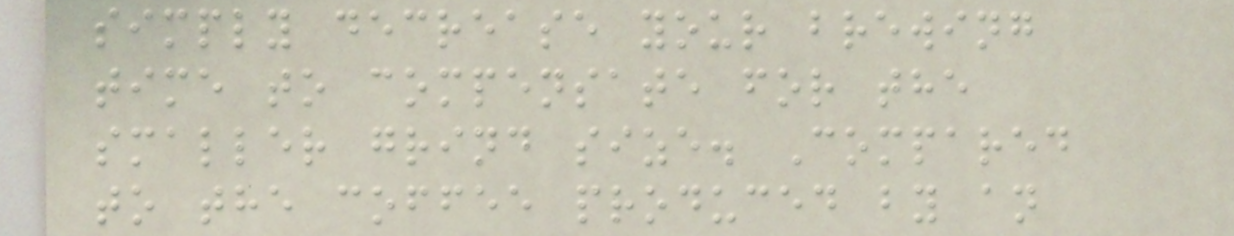simply decrease your brewing
time to compensate for the
smaller grind size. Compared
to the coffee produced by an
